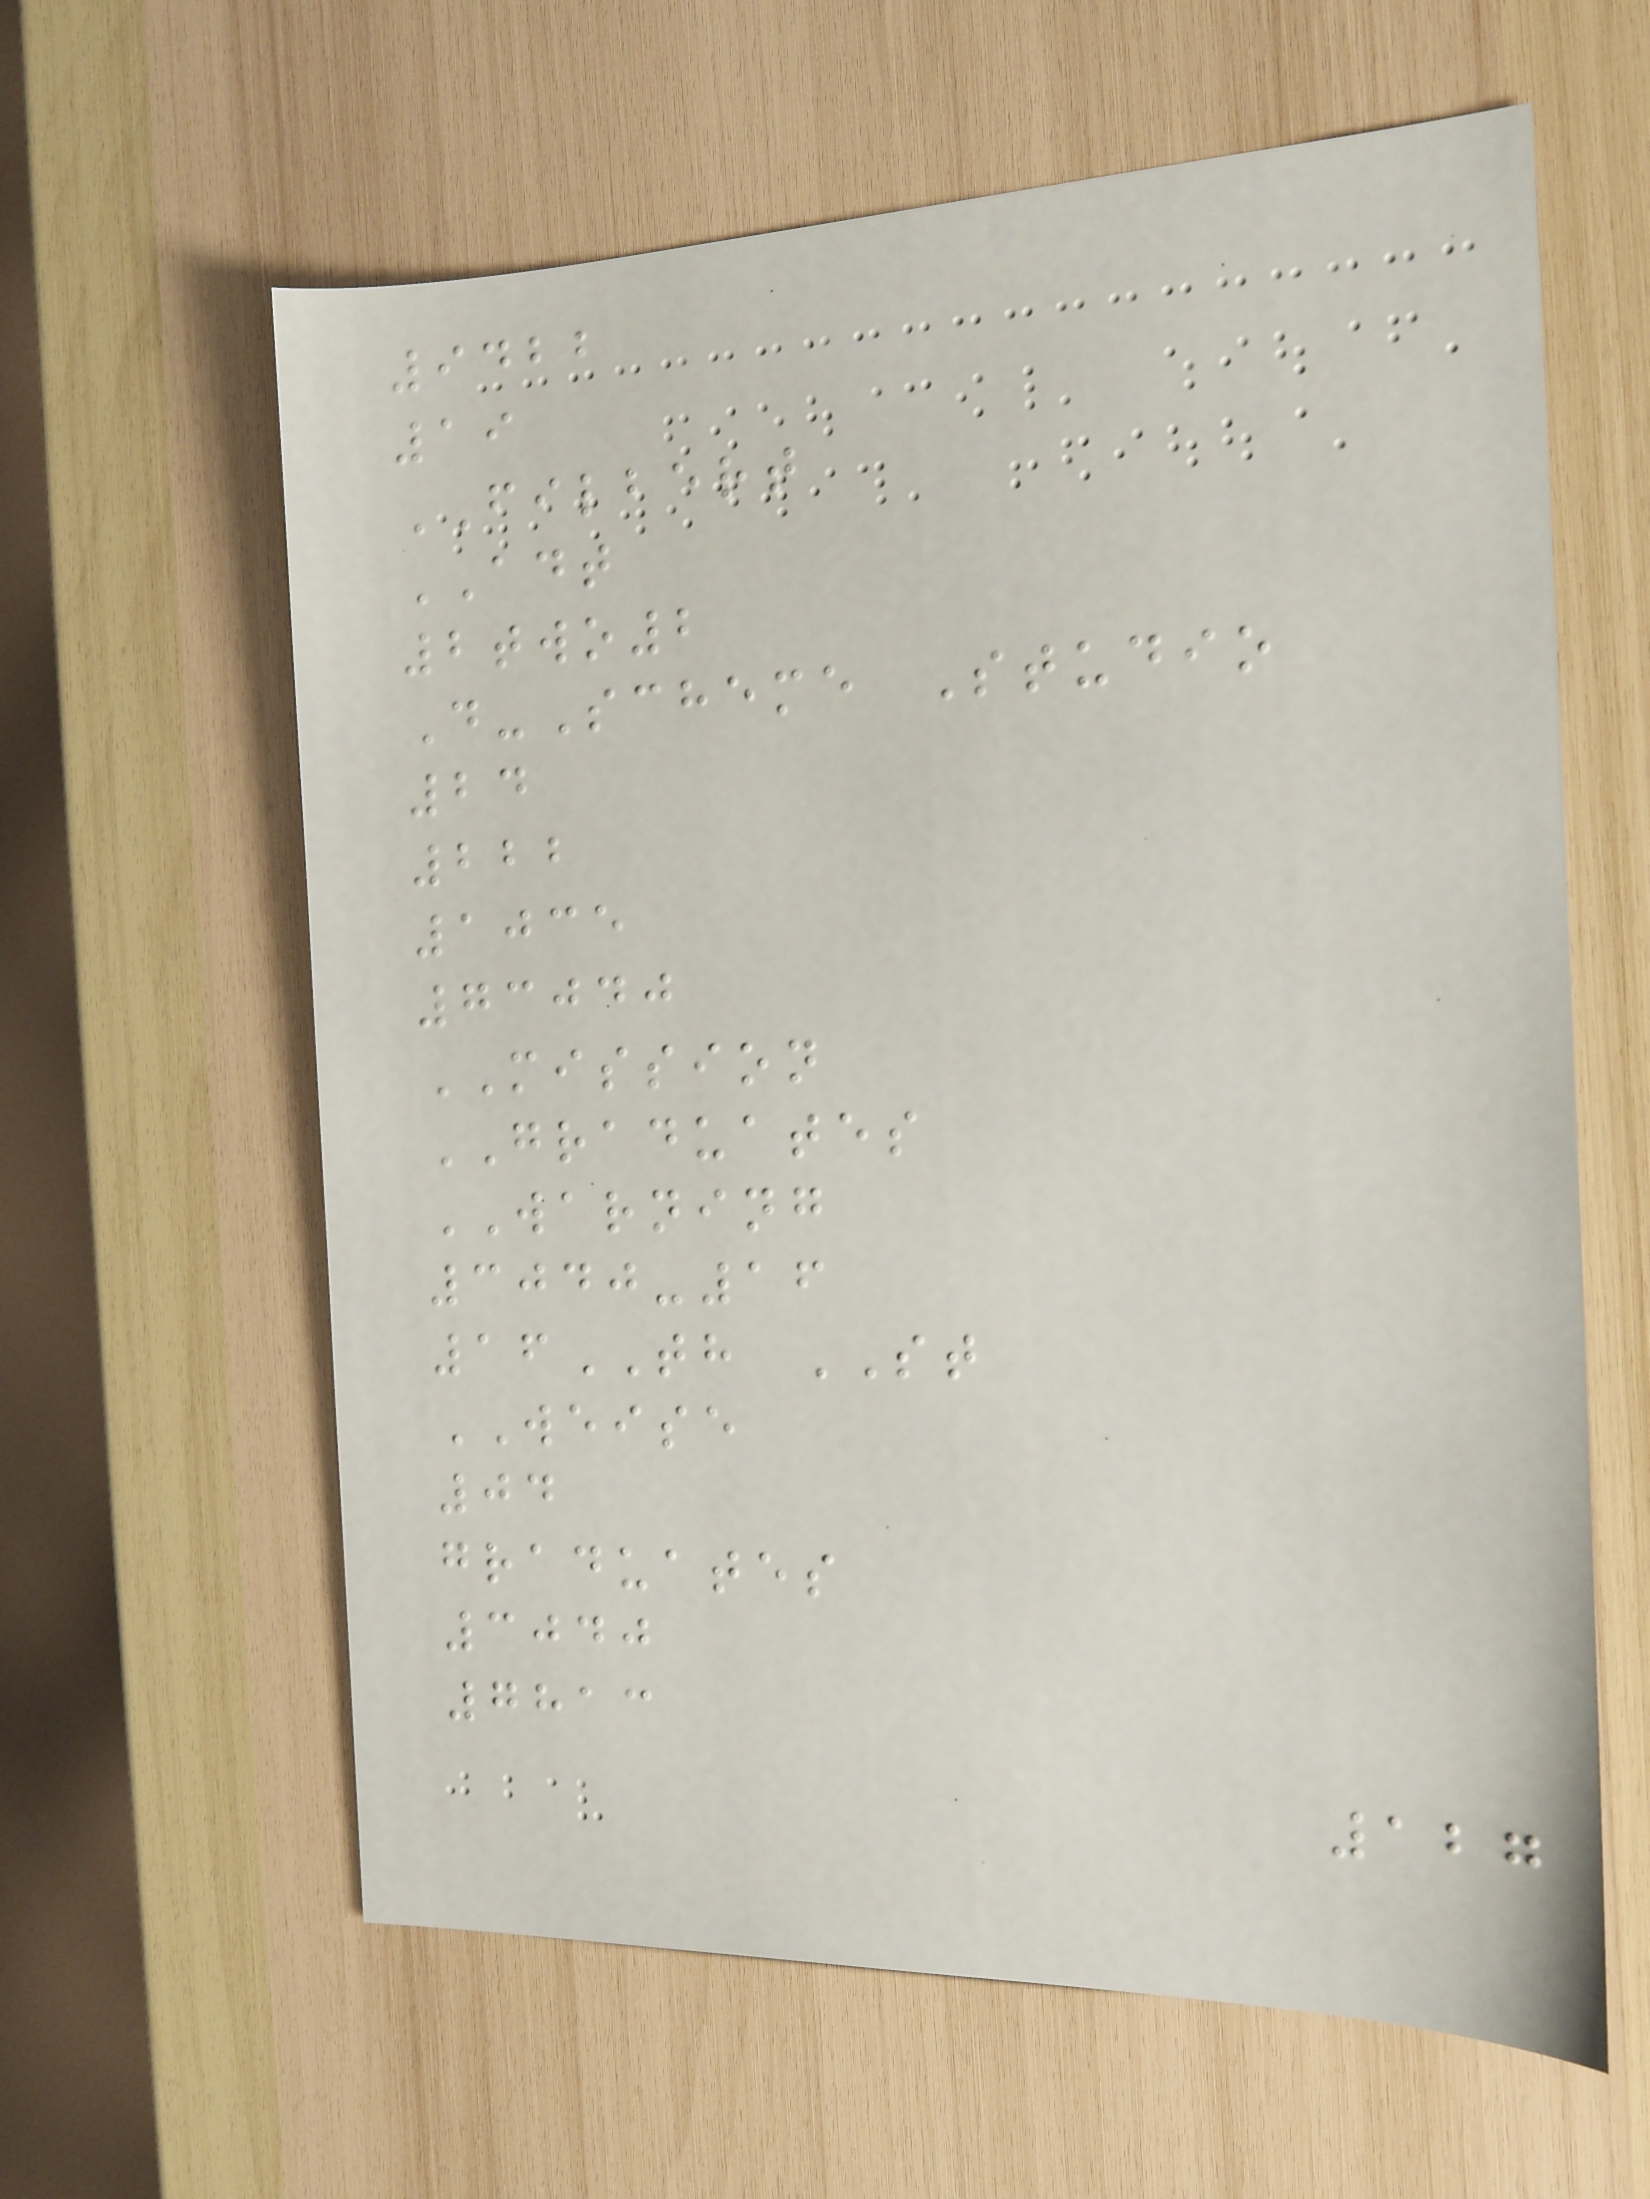9422
19
FILBERT
ADT
2two2
D-Scheme Studio
24
222
1035
73040
MISSION
GRADUATES
WARNING
3040-16
16TH ST
WEISE
04
graduates
3040
7813
127
